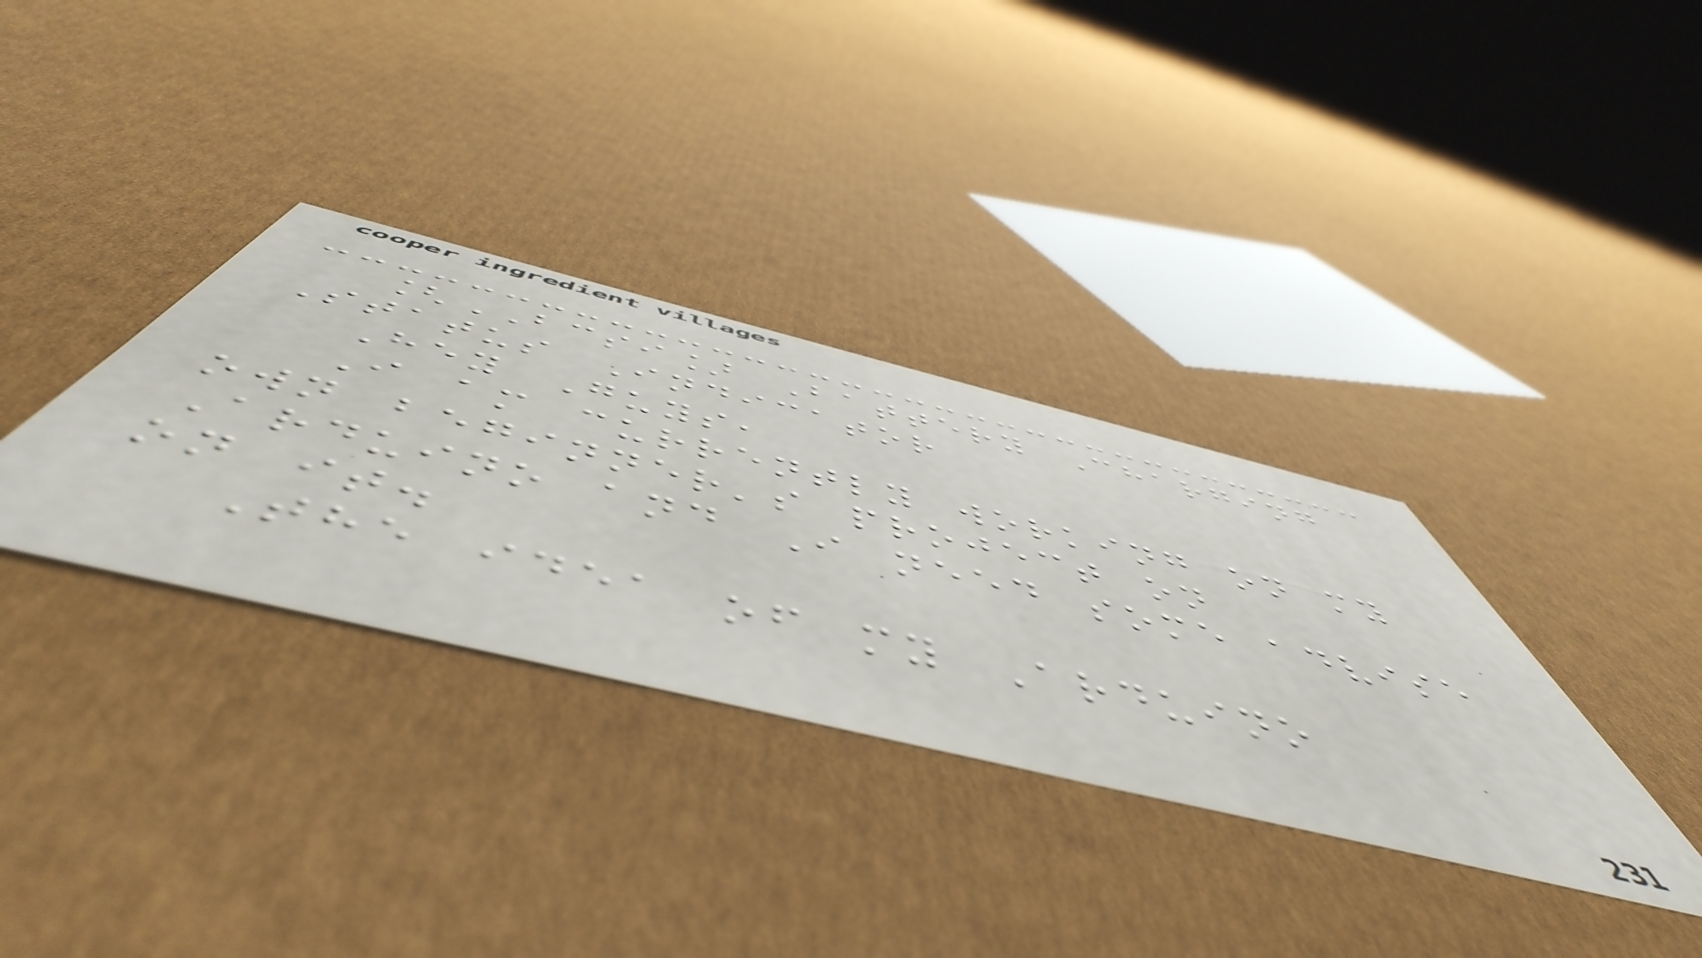[BCSI] Battery Charging
Status Indicator
Hey Guys,
I am currently working on my
own beginner's project on
Arduino and I need some advise
on it.
The idea of my Arduino
